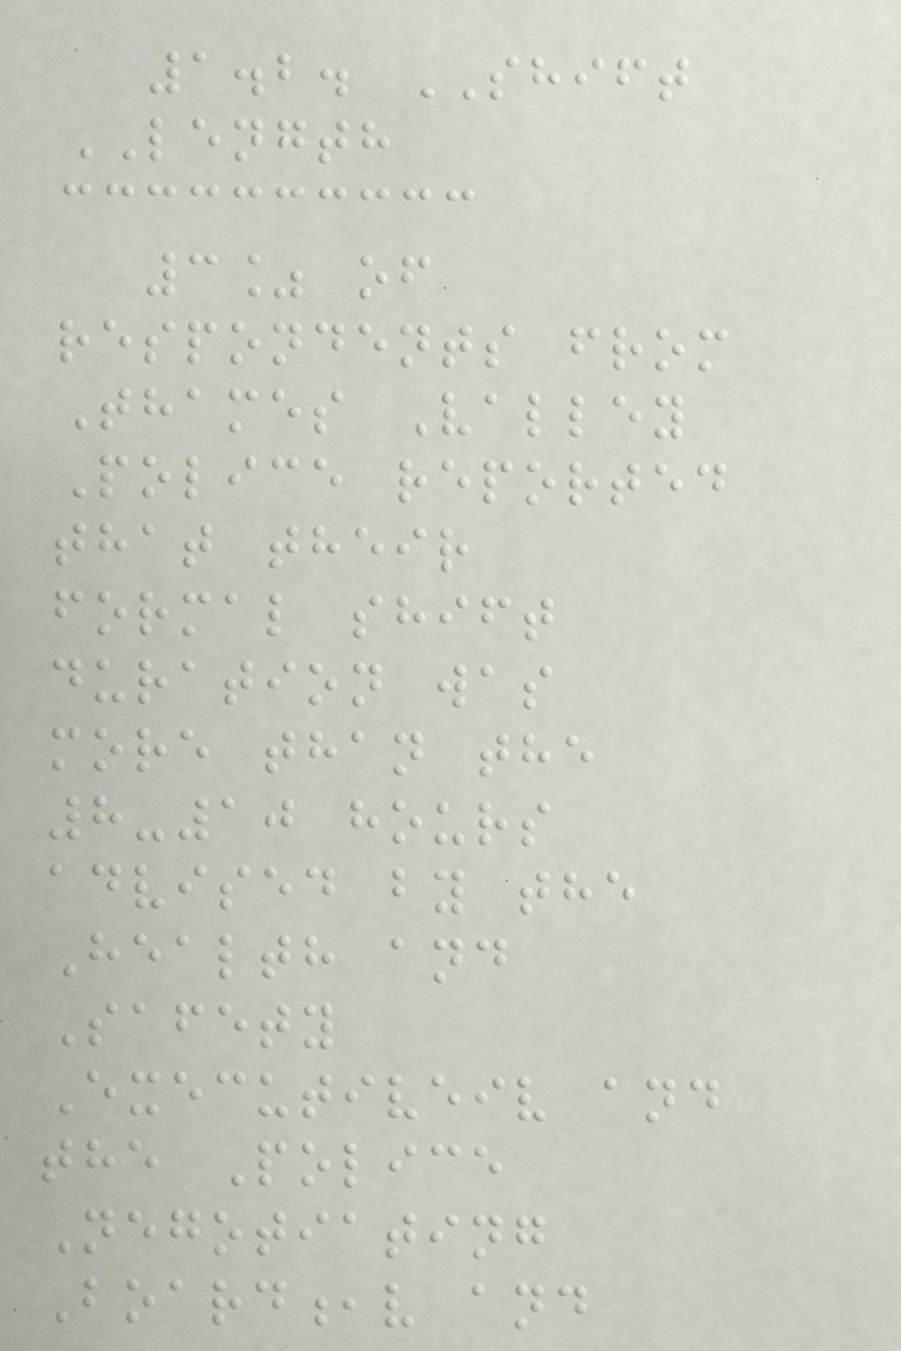1.2. SHIFT
LENGTH
3% of
respondents from
Thames Valley
Police reported
that their
formal shift
duration was
more than the
8-10 hours
advised by the
Health and
Safety
Executiveiv and
the Police
Negotiating
Board,v and
